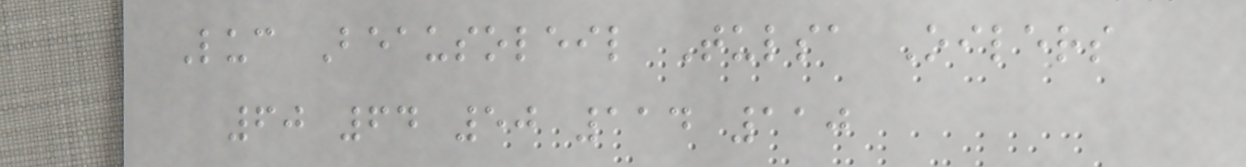Luc Beausoleil Tulsa Oilers
60 64 50 114 110
